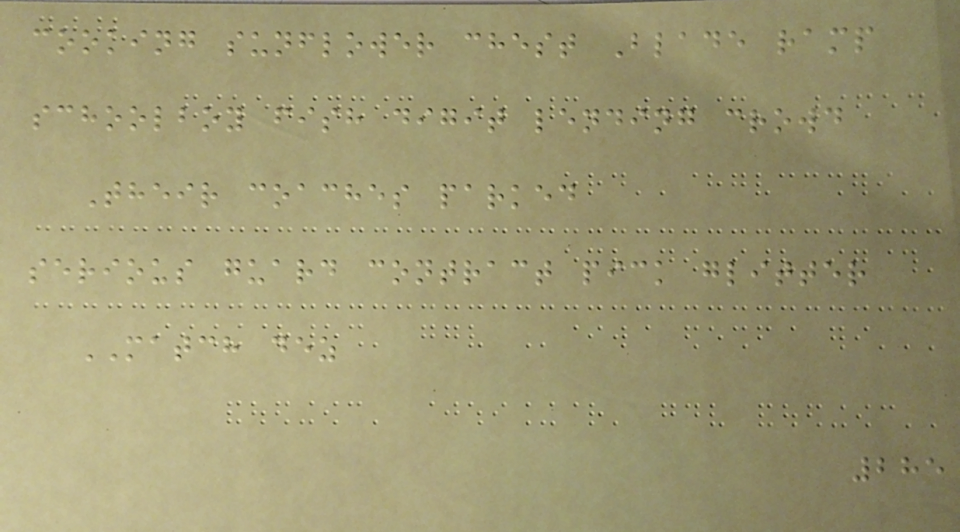cooking sunflower chest Blade ramp
schoolboy fish digit lending crowd
Their coaches parked
serious guard contract pick glitter
MATCH dez
285
